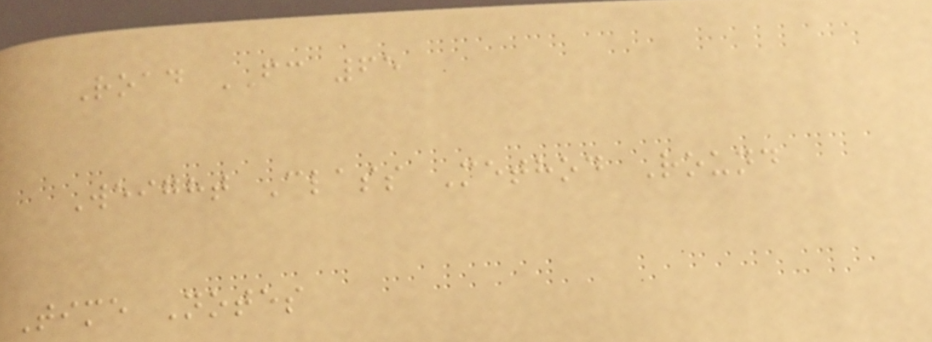Road FC 65
Weight Class Method Round
Time Notes
